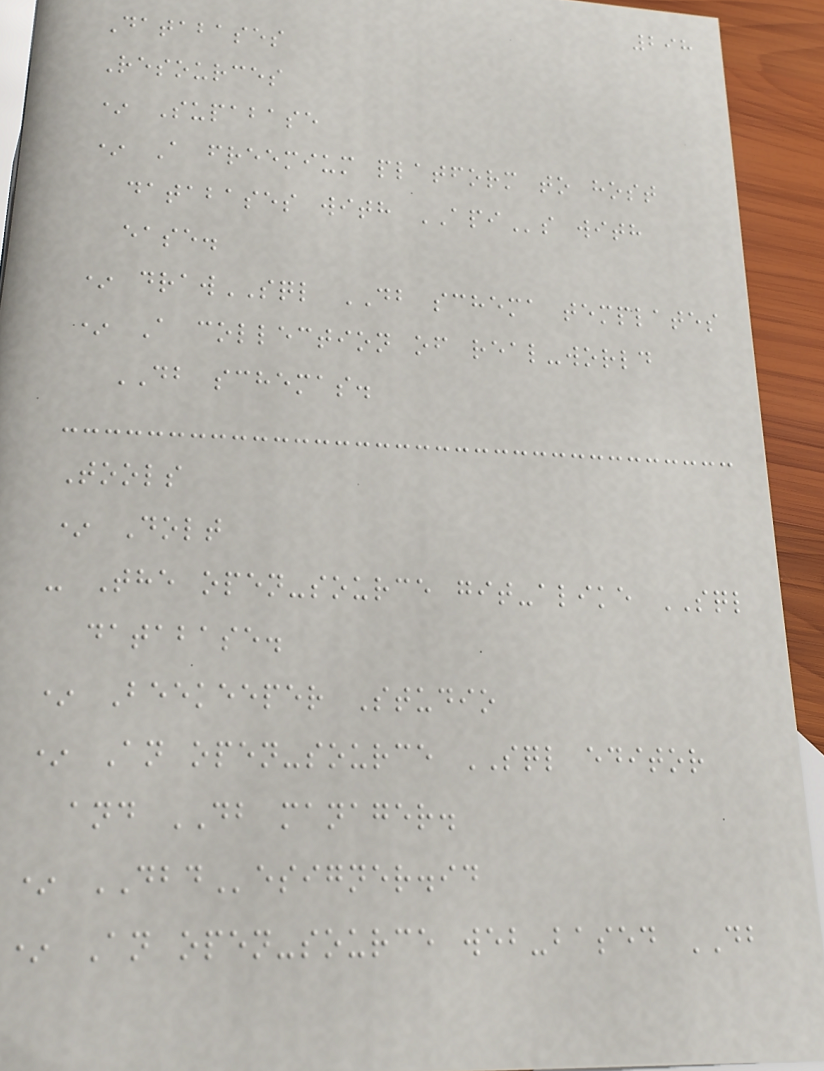298
Databases
Resources
* Supabase
* A freemium platform to host
databases with APIs with
ease.
* drawSQL DB schema templates
* A collection of real-world
DB schemas.
Tools
* Dolt
- The open-source git-alike SQL
database.
* Beekeeper Studio
* An open-source SQL editor
and DB manager.
* DBDesigner.id
* An open-source web-based DB
